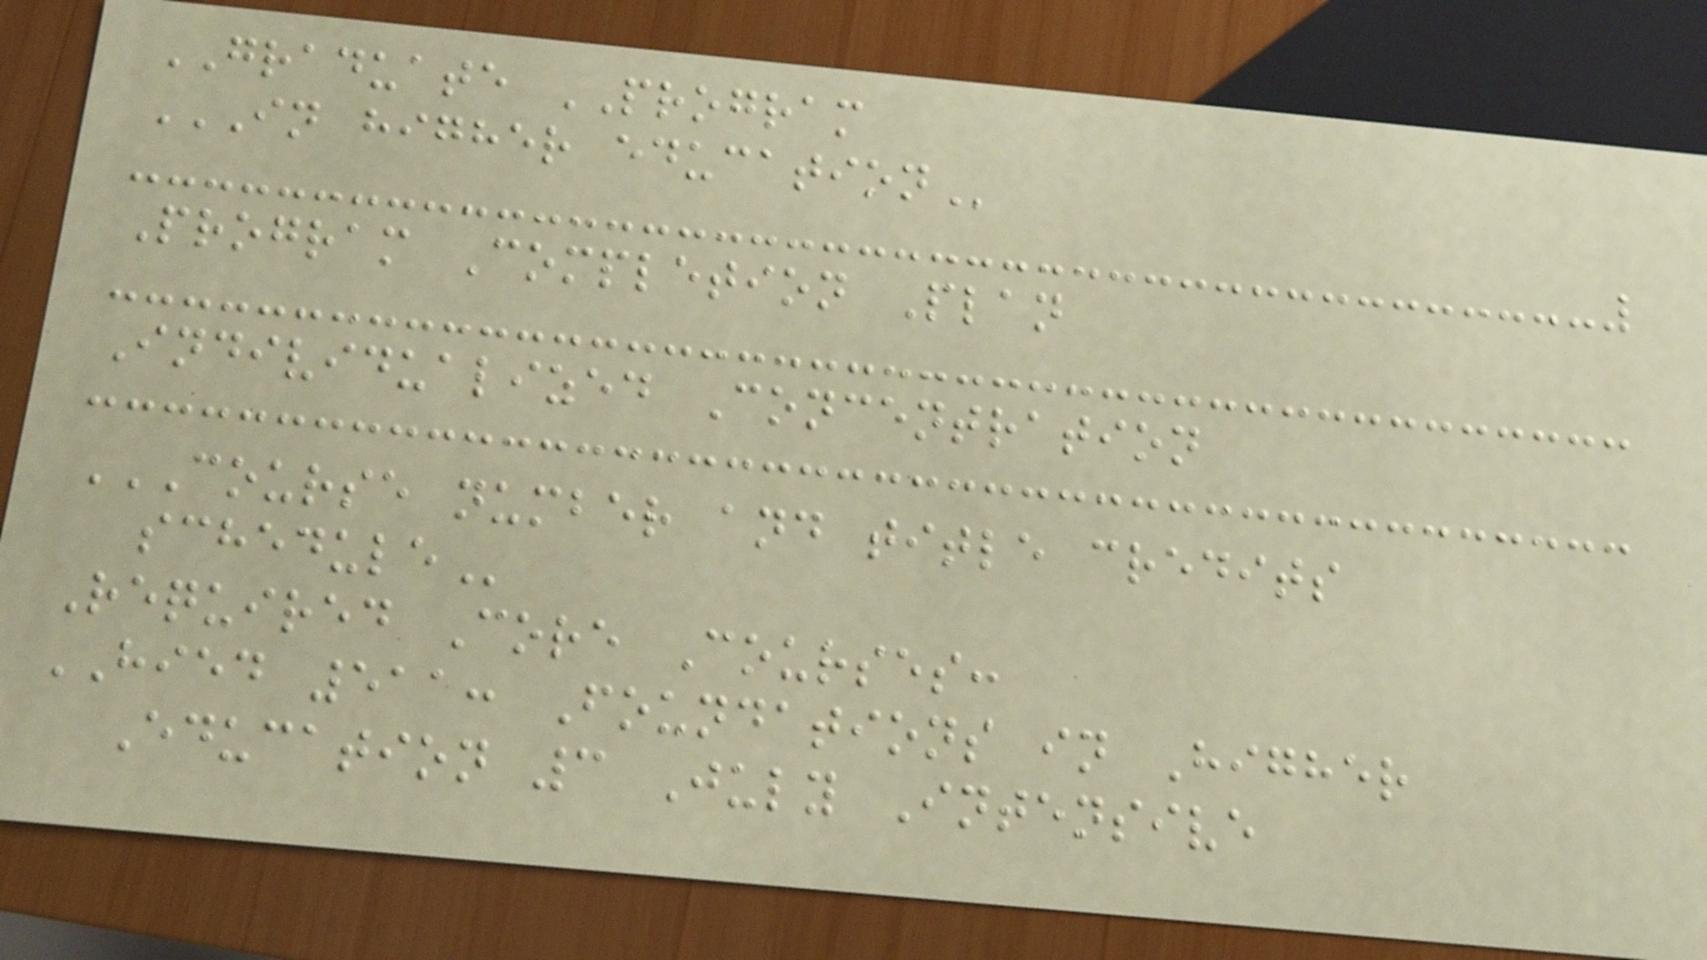GRADUATE PROGRAM
IN HIGHER EDUCATION
Program Completion Plan
Individualized Concentration
COURSE NUMBER AND TITLE CREDITS
SCHEDULE
Required Core Courses:
HIED 511: Foundations in Higher
Education 3 July Intensive
